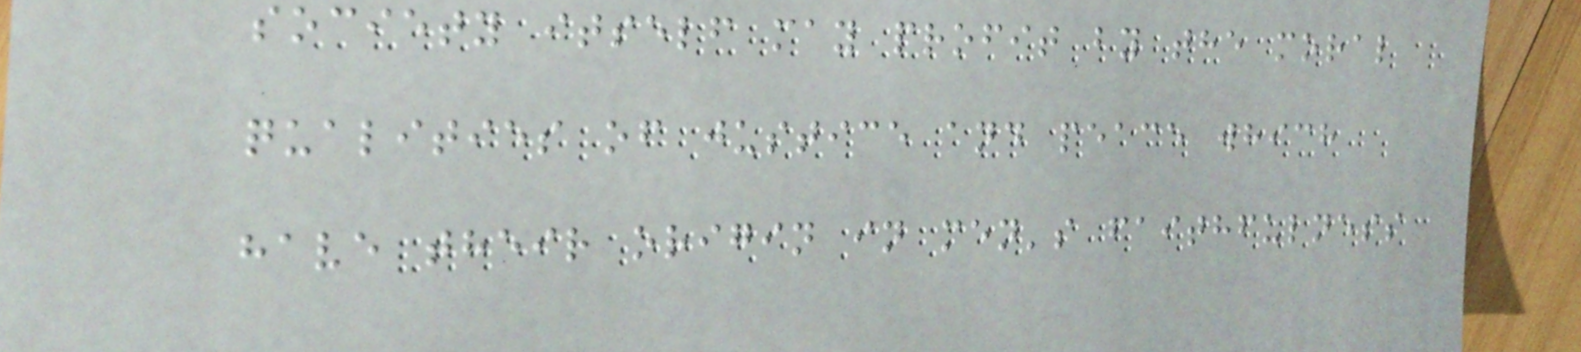society itself may profit by the moral
qualities of justice and peace which
have their origin in men's faithfulness
